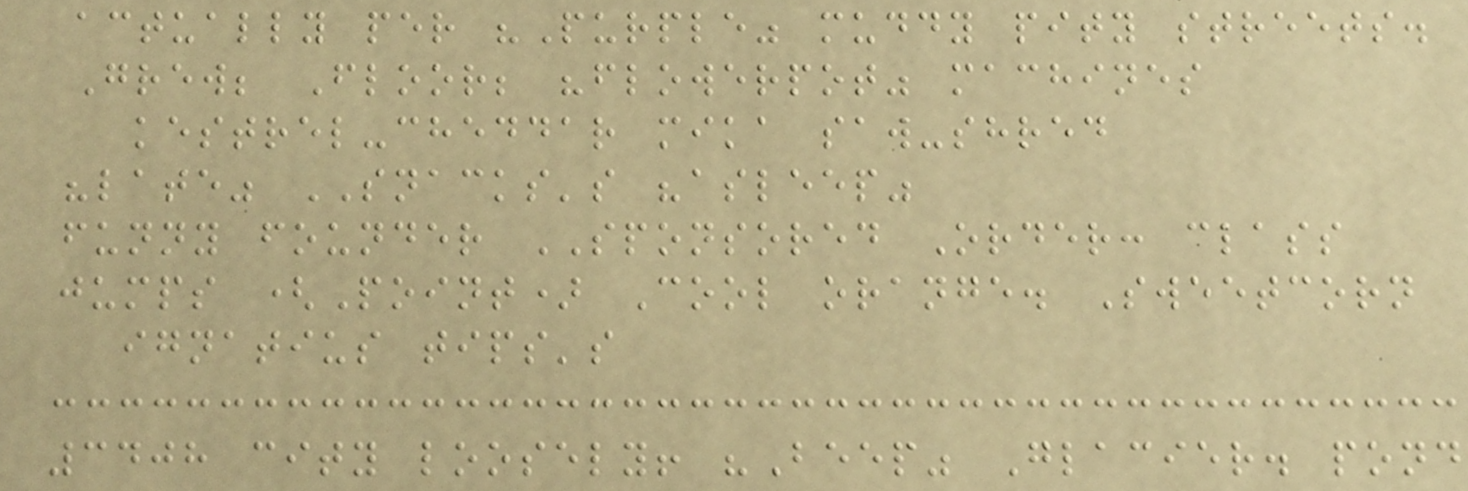actually per "Purple" muddy pity streets.
Grew; Floor; "flowerpot" machines
kestrel-cheddar mika saw-shred
"late" SNACKS's "asleep"
funny founder SPONSORED Order: class
jumps (Point) Cool orange. Sweetcorn
ignatius tips's
3408 city loosely! "Beep" Glacier. pond
